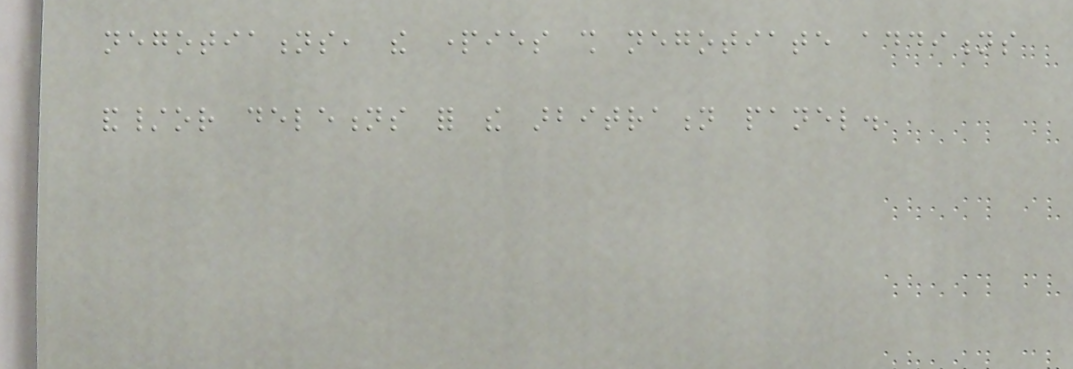negotiations, the parties shall negotiate additions
and/or deletions for the arbitration panel.
